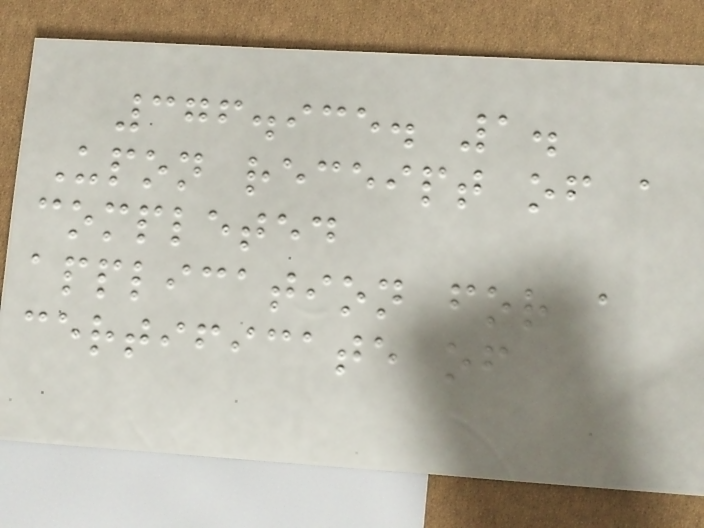376.935. 1.
Upon receipt of a
completed
application for a
certificate of
